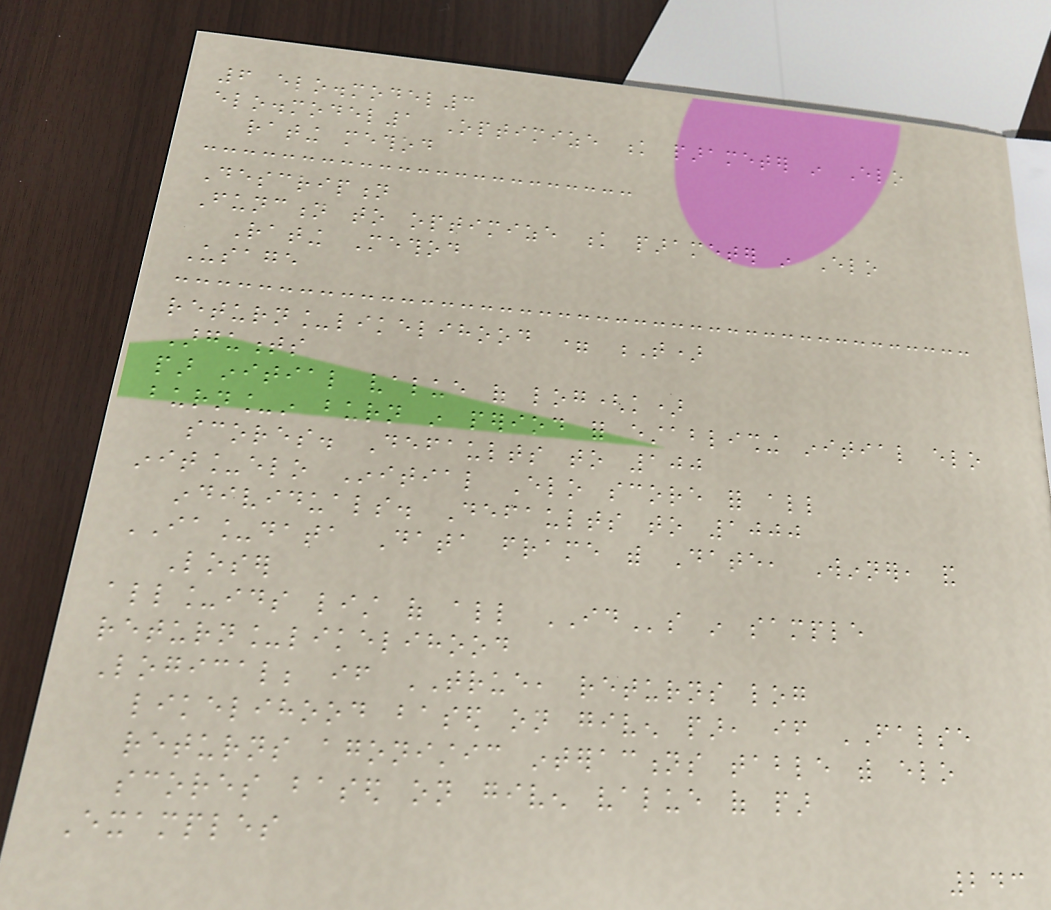6 elo.model3
elo.model1 Optimize k parameter in Elo
rating method
Description
Function to optimize k parameter in Elo
Rating Method
Usage
return_likelihood = T)
Arguments
par initial value of log(k)
burn_in burn in period for establishing initial elo
scores. Defaults to 100
init_elo Initial Elo score for all
individuals. Defaults to 1000
IA_data Data frame with Date, Winner, and
Loser
all_ids list of all IDs in sample
return_likelihood
Logical; if TRUE, returns log
likelihood based on given par, if FALSE
returns agonistic interactions table with elo
scores based on given value of par
Examples
243
